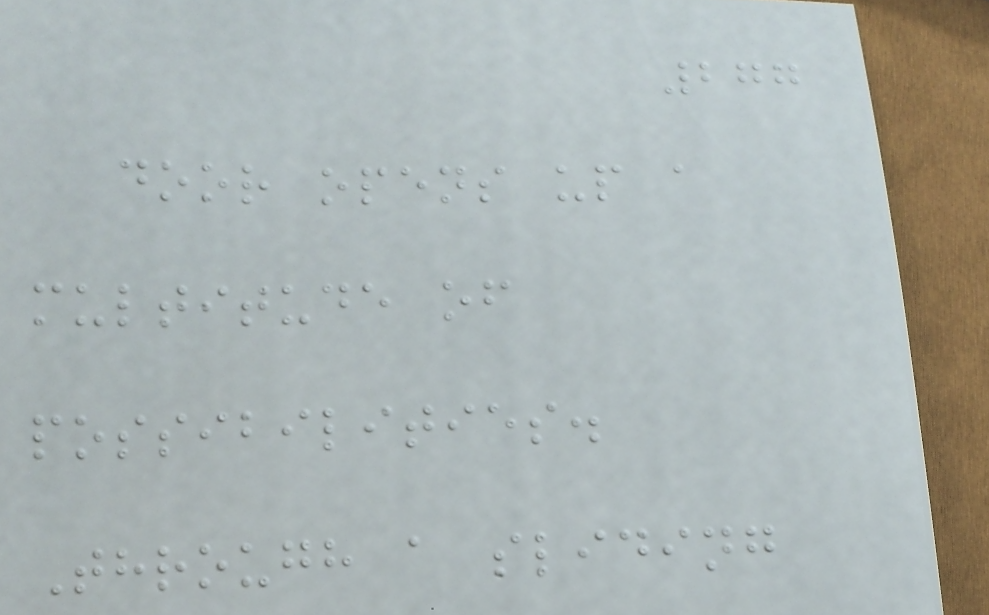277
door opens up a
multitude of
possibilities.
Through a sliding
